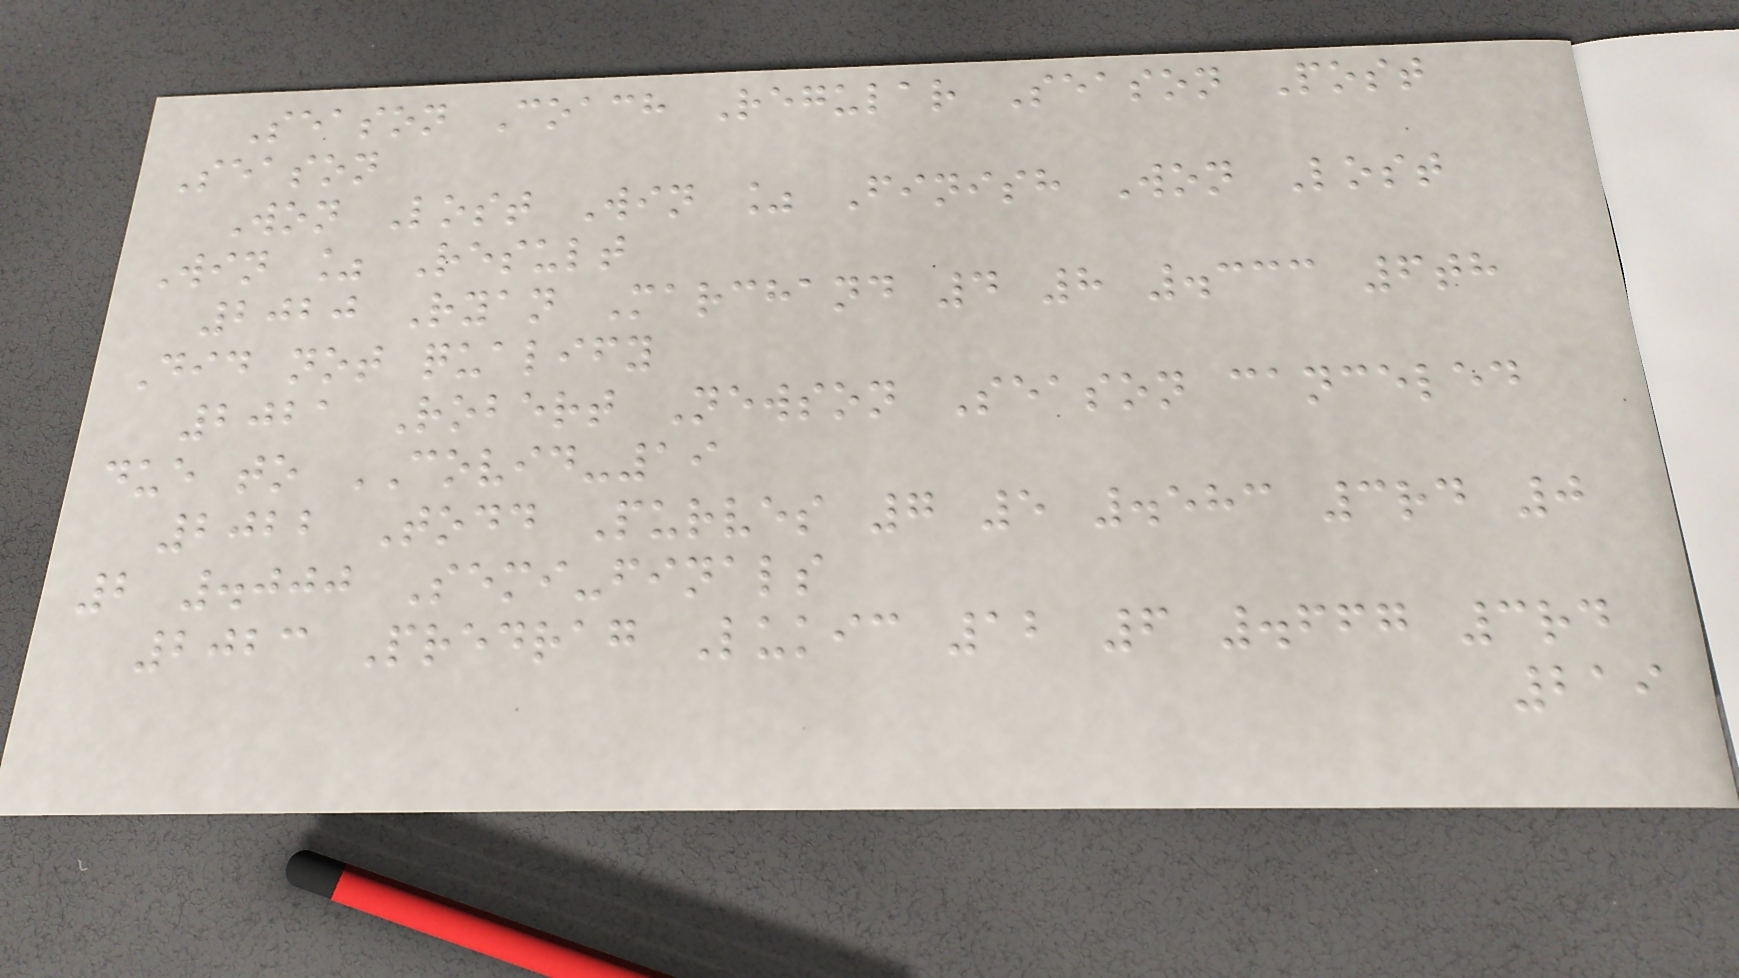Season Coach Regular Season Post
Season
Won Lost Win % Finish Won Lost
Win % Result
2020 Ryan Marchand 4 8 .333 6th
Did not qualify
2021 Robert Newson Season canceled
due to COVID-19
2022 Todd Purves 7 5 .583 3rd 0
2 .000 Semi-finals
2023 Predrag Lukic 12 6 .667 3rd
219
